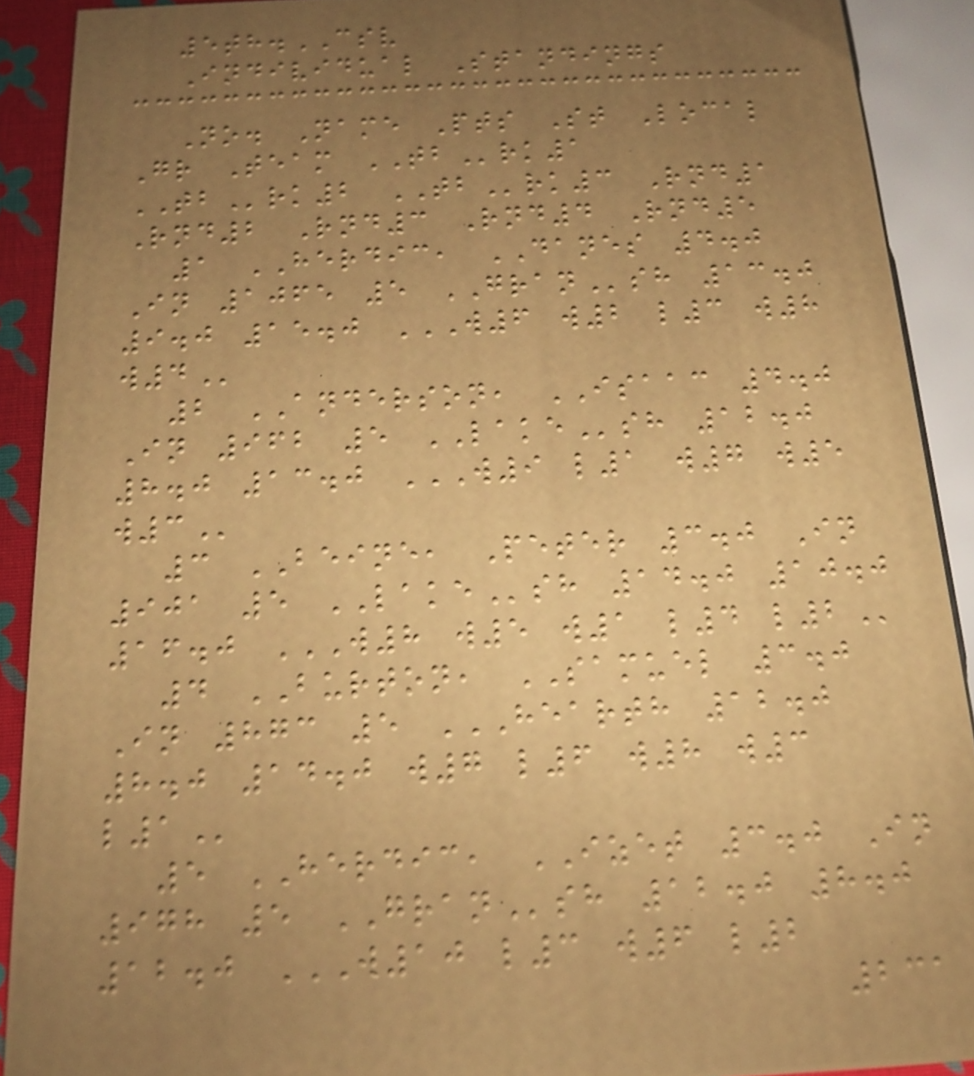5th.CSV
Individual Standings
No. Name Pts St Local
Gr Team TBrk1
TBrk2 TBrk3 Rnd1
Rnd2 Rnd3 Rnd4 Rnd5
1 HERDIC, DANES 4.0
In 1065 5 GRANsh 13.0
9.0 15.0 W6 W2 L3 W8
W4
2 ANDERSON, ISAAC 4.0
In 962 5 LAKEsh 12.0
8.0 13.0 W9 L1 W7 W5
W3
3 BEINE, Peter 3.0 In
901 5 LAKEsh 14.0 10.0
16.0 W8 W5 W1 L4 L2
4 BURTON, SAMUEL 3.0
In 873 5 HEARTH 12.0
8.0 14.0 W7 L6 W8 W3
L1
5 HERDIC, IZET 3.0 In
978 5 GRANsh 12.0 8.0
12.0 W10 L3 W6 L2
231
